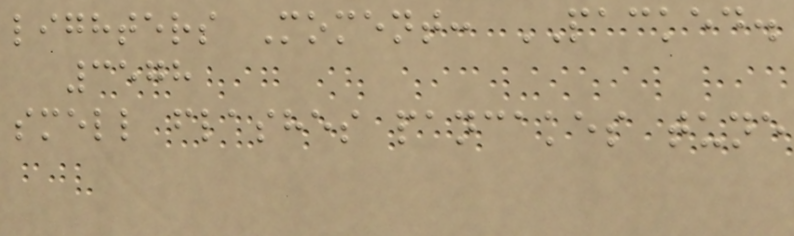lighters Moment: PACKED.
3578
smell flashes pancakes tune
